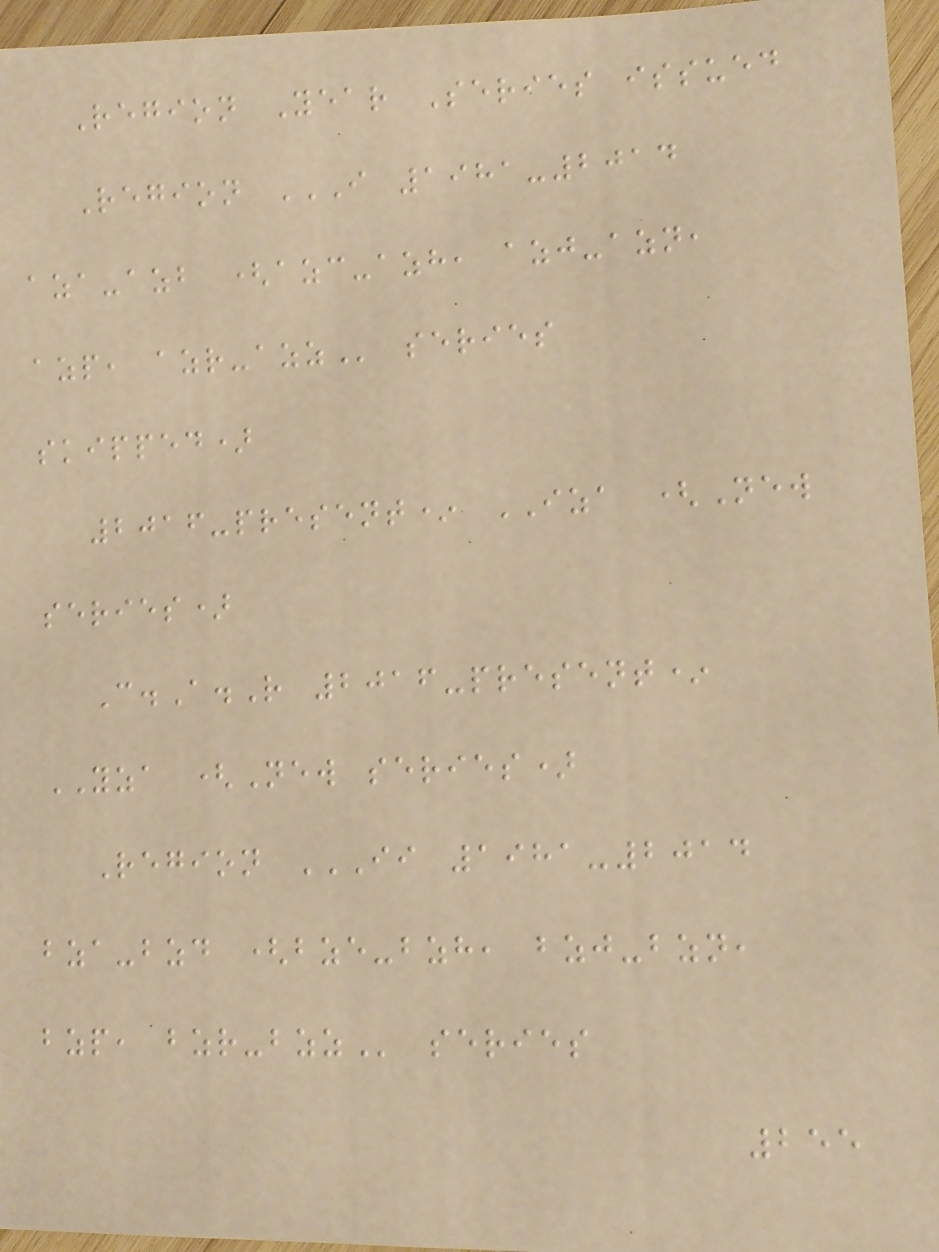Region Year Series issued
Region I 1981-2014
AZA-AZB (AZC-AZH, AZJ-AZN,
AZP, AZR-AZZ series
skipped)
2016-present* IZA (New
series)
C.A.R 2016-present*
YZA (New series)
Region II 1981-2014
BZA-BZD (BZE-BZH, BZJ-BZN,
BZP, BZR-BZZ series
255
